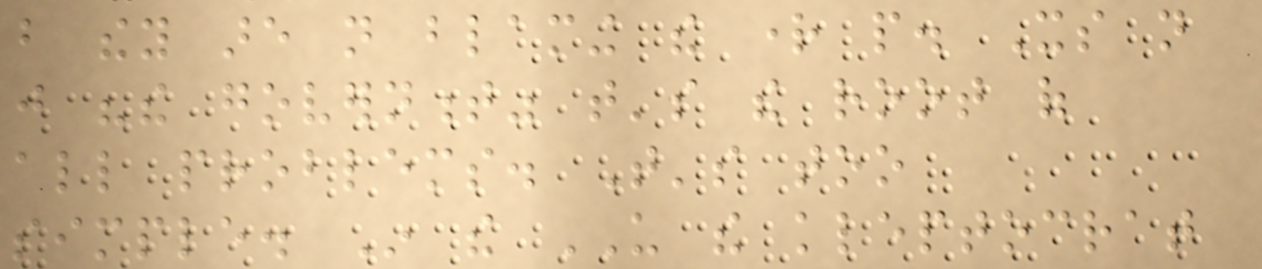but they are not blaming the right people. Its not
just "the government" that's the root of
all problems. That's too
simple. In the US the kleptocrat
